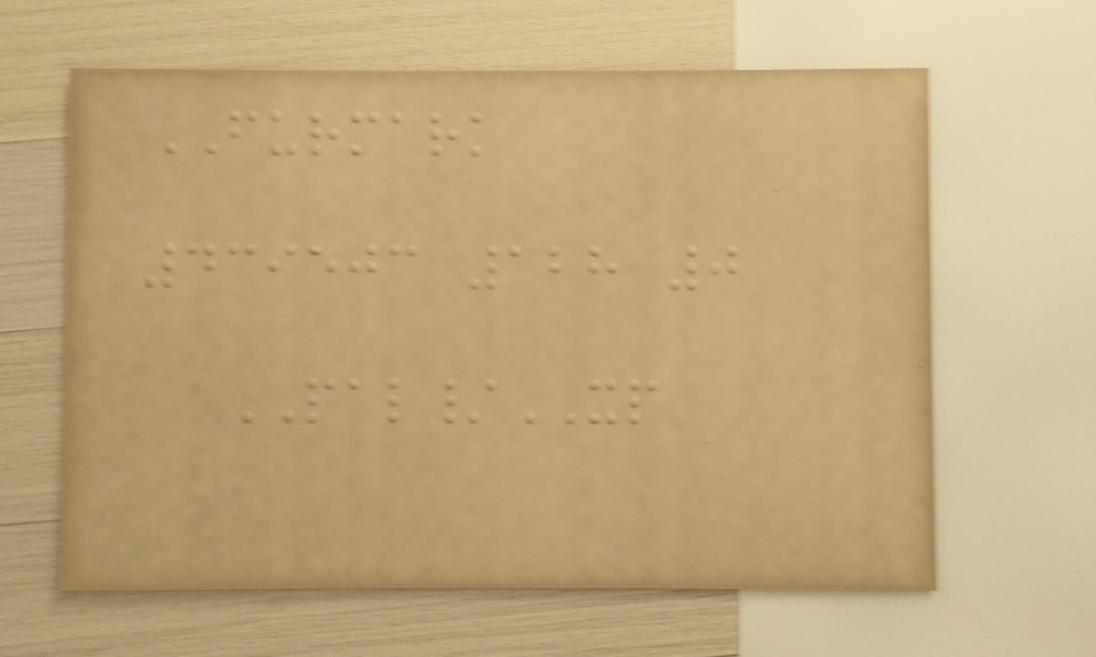FURMARK
439503 128 0
PAL/XP
